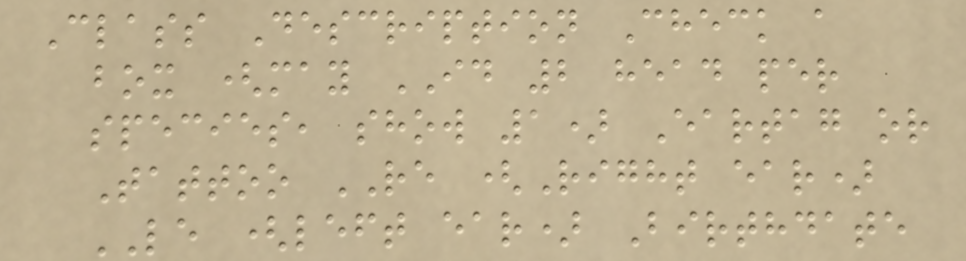Class Description Check a
box (may ID 2 head per
species, show 1) Eartag or
Tattoo RE (Right ear)
LE (left ear) Birthdate
